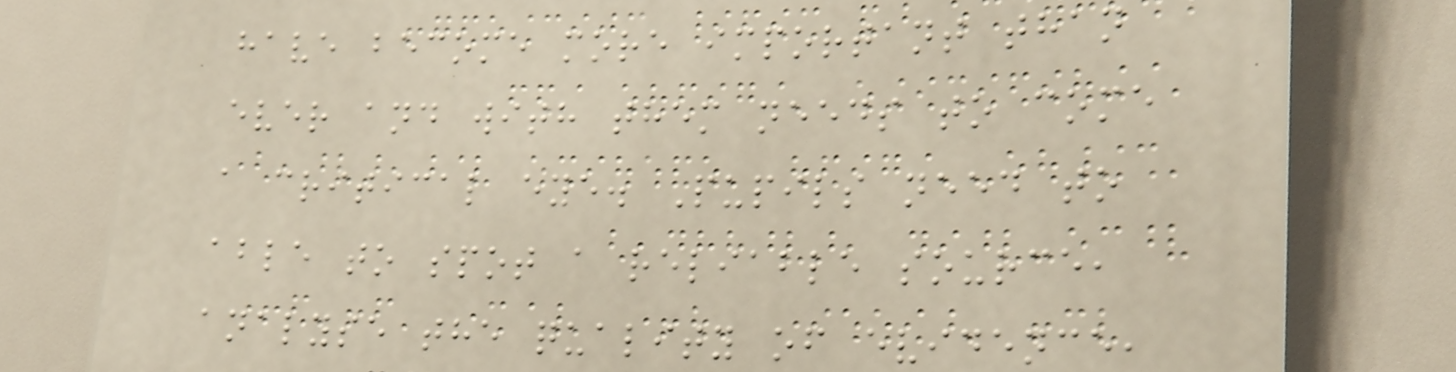have become more important than
ever and with them needs to come
a critical eye. Pupils need to
able to spot a reliable source,
analyse the quality of evidence,
